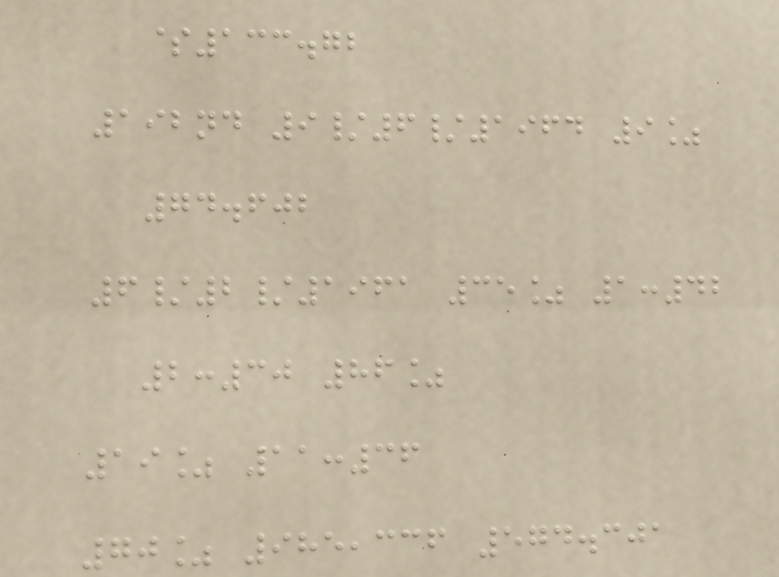$133.72
192nd 9/6/1964 9%
74.602
6/2/1961 35% 1:42
2:30 86%
19% 11:36
70% 985,336 574.301
